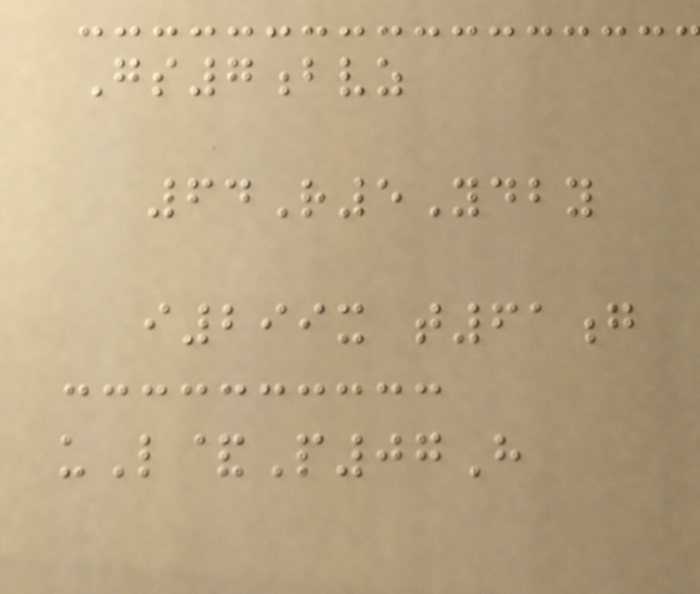Gs7bvz
64R5Ydby
i299x t61g
uL&P07H
